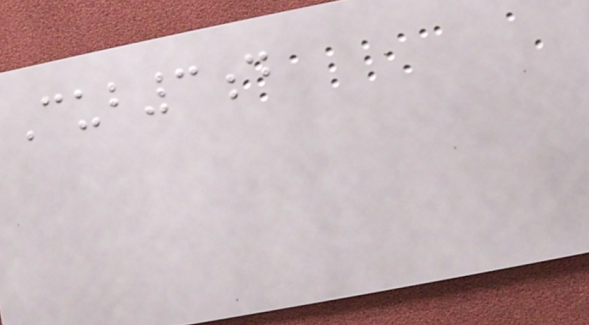Cub3d
